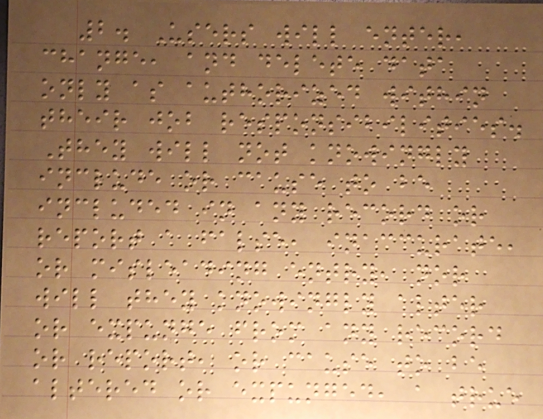2. Users will enter,
change, and delete data
only as authorized within
their job responsibilities.
They will not knowingly
include or cause to be
included in any record or
report a false, inaccurate,
or misleading entry, nor
will they knowingly alter
or expunge from any record
or report, or cause to be
altered or expunged, a true
